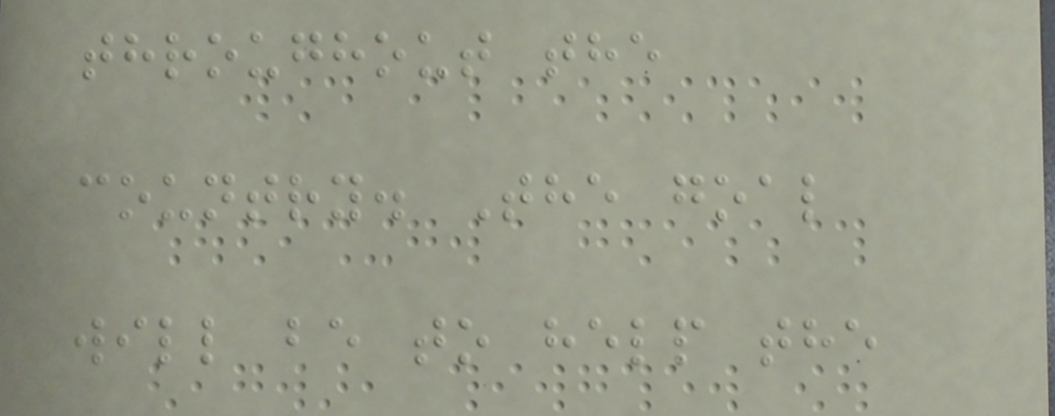throughout the
country. The goal
will be to help the
